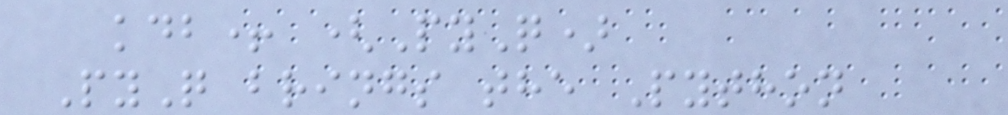kdb+ (PyQ)
PyQ brings the Python
